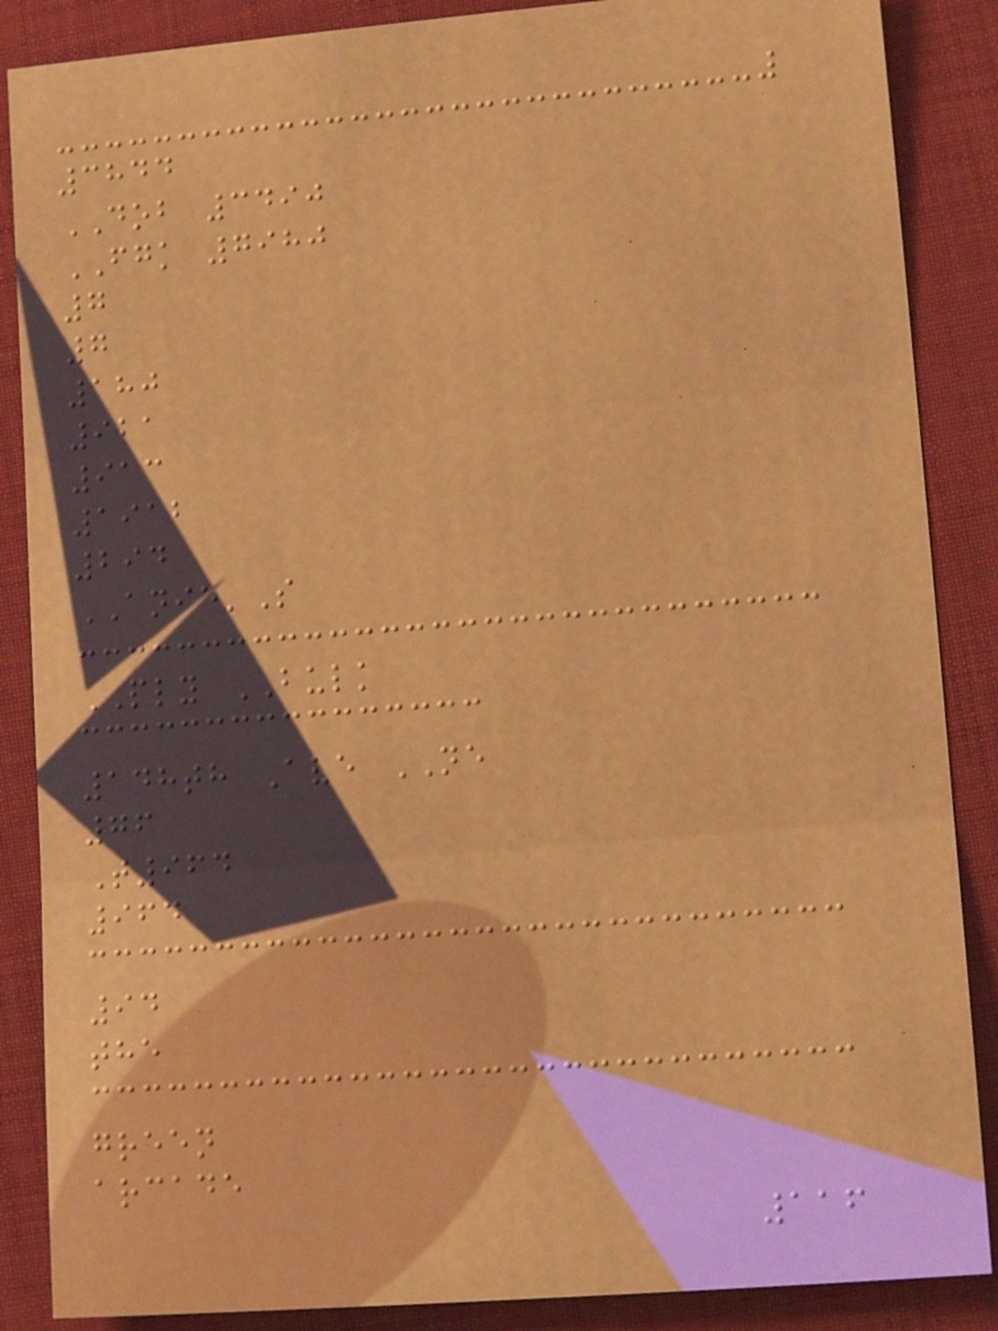3844
DOB 3490
FGK 7980
7
7
180
921
913
1912
294
ANIE'S
PLY BULK
148th Ave NE
76
T964
964
94
the
green
arcade
116
